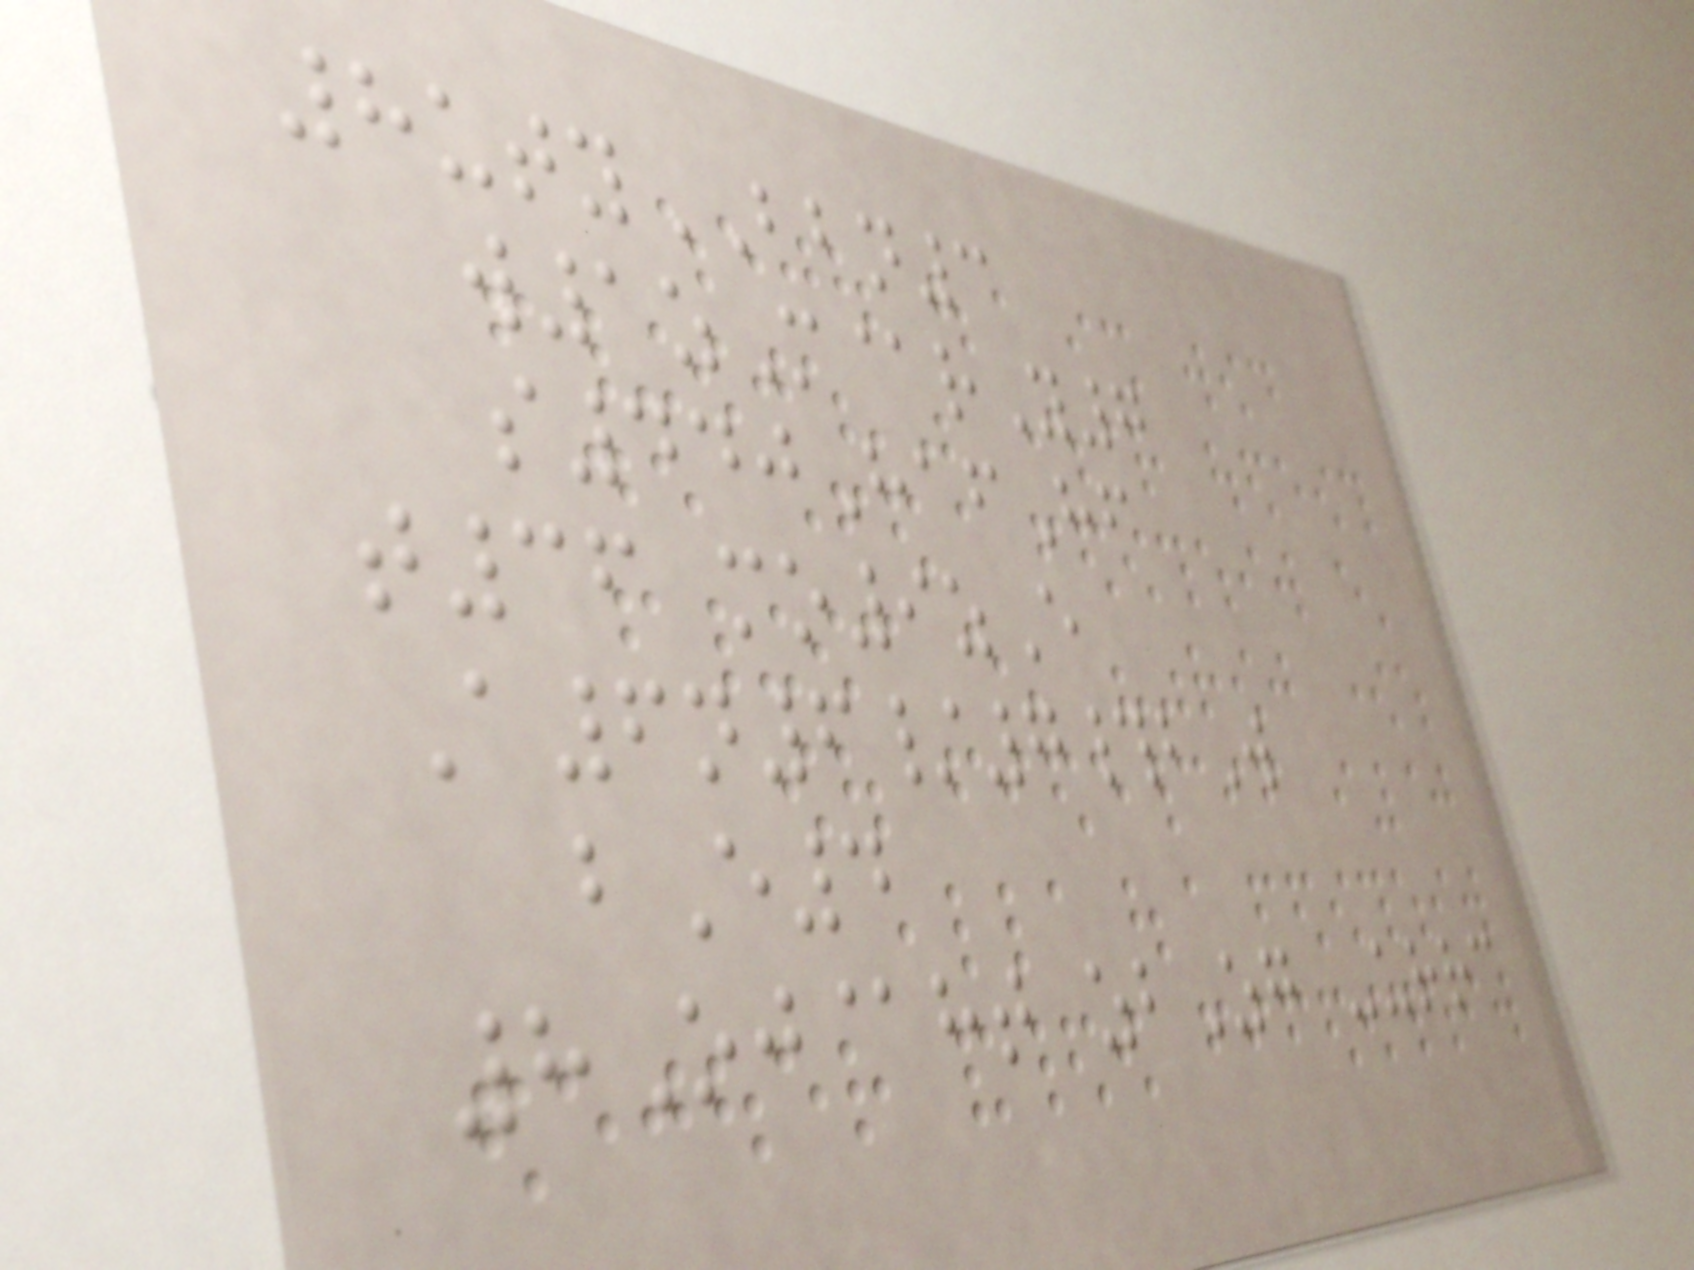8utyBBN3
w1zM@rY7
s440HafHf
t36 mo9zE
A6n6/7#bW
bE4
8Oj@ht zbZg -urrc
